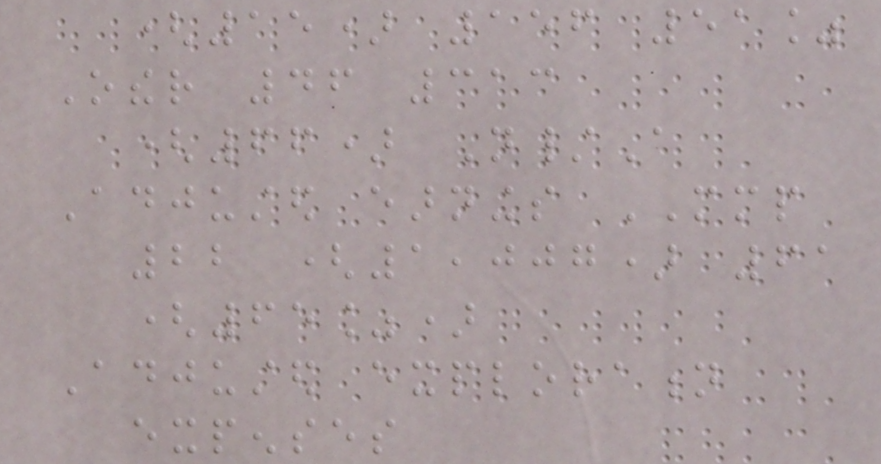(15) 156 51%
Other 46 313
(66) N/A
Adjusted earnings MMP
22 (1,007) 61
(65%)
Adjusted exploration
expenses
